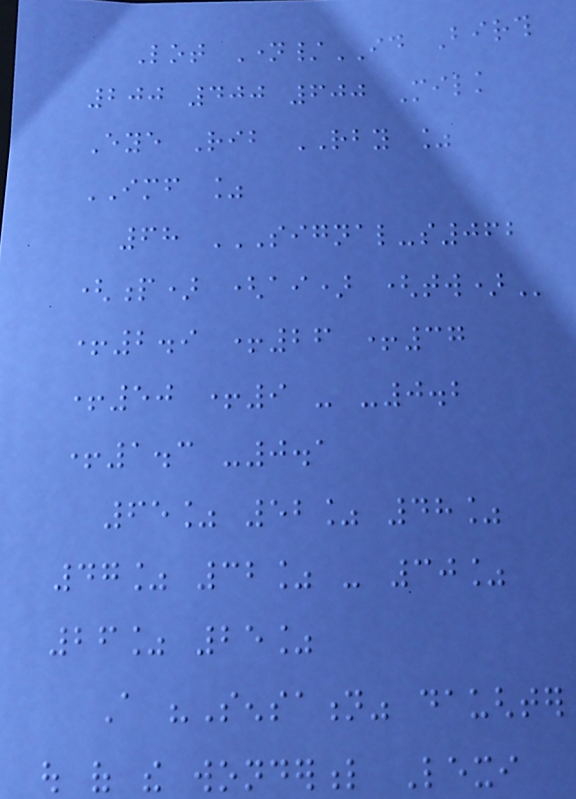Lot Name/ID Birth
200 400 600 Milk
Eye Rib RBY %
IMF %
68 SIGNAL-S062
(P) (AI) (TW)
+2.9 +26 +37
+50 +9 - -0.2
+1.3 -0.1
65% 52% 48%
47% 32% - 30%
26% 25%
A "Sensation" daughter
out of the wonderful Lexi
